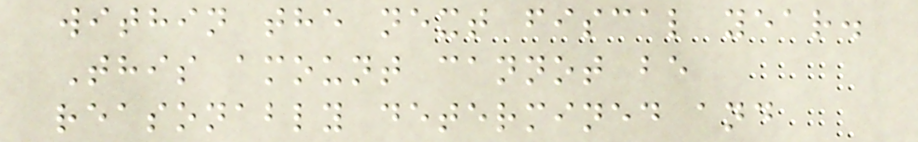within the next fiscal year.
This amount cannot be
reasonably determined and
